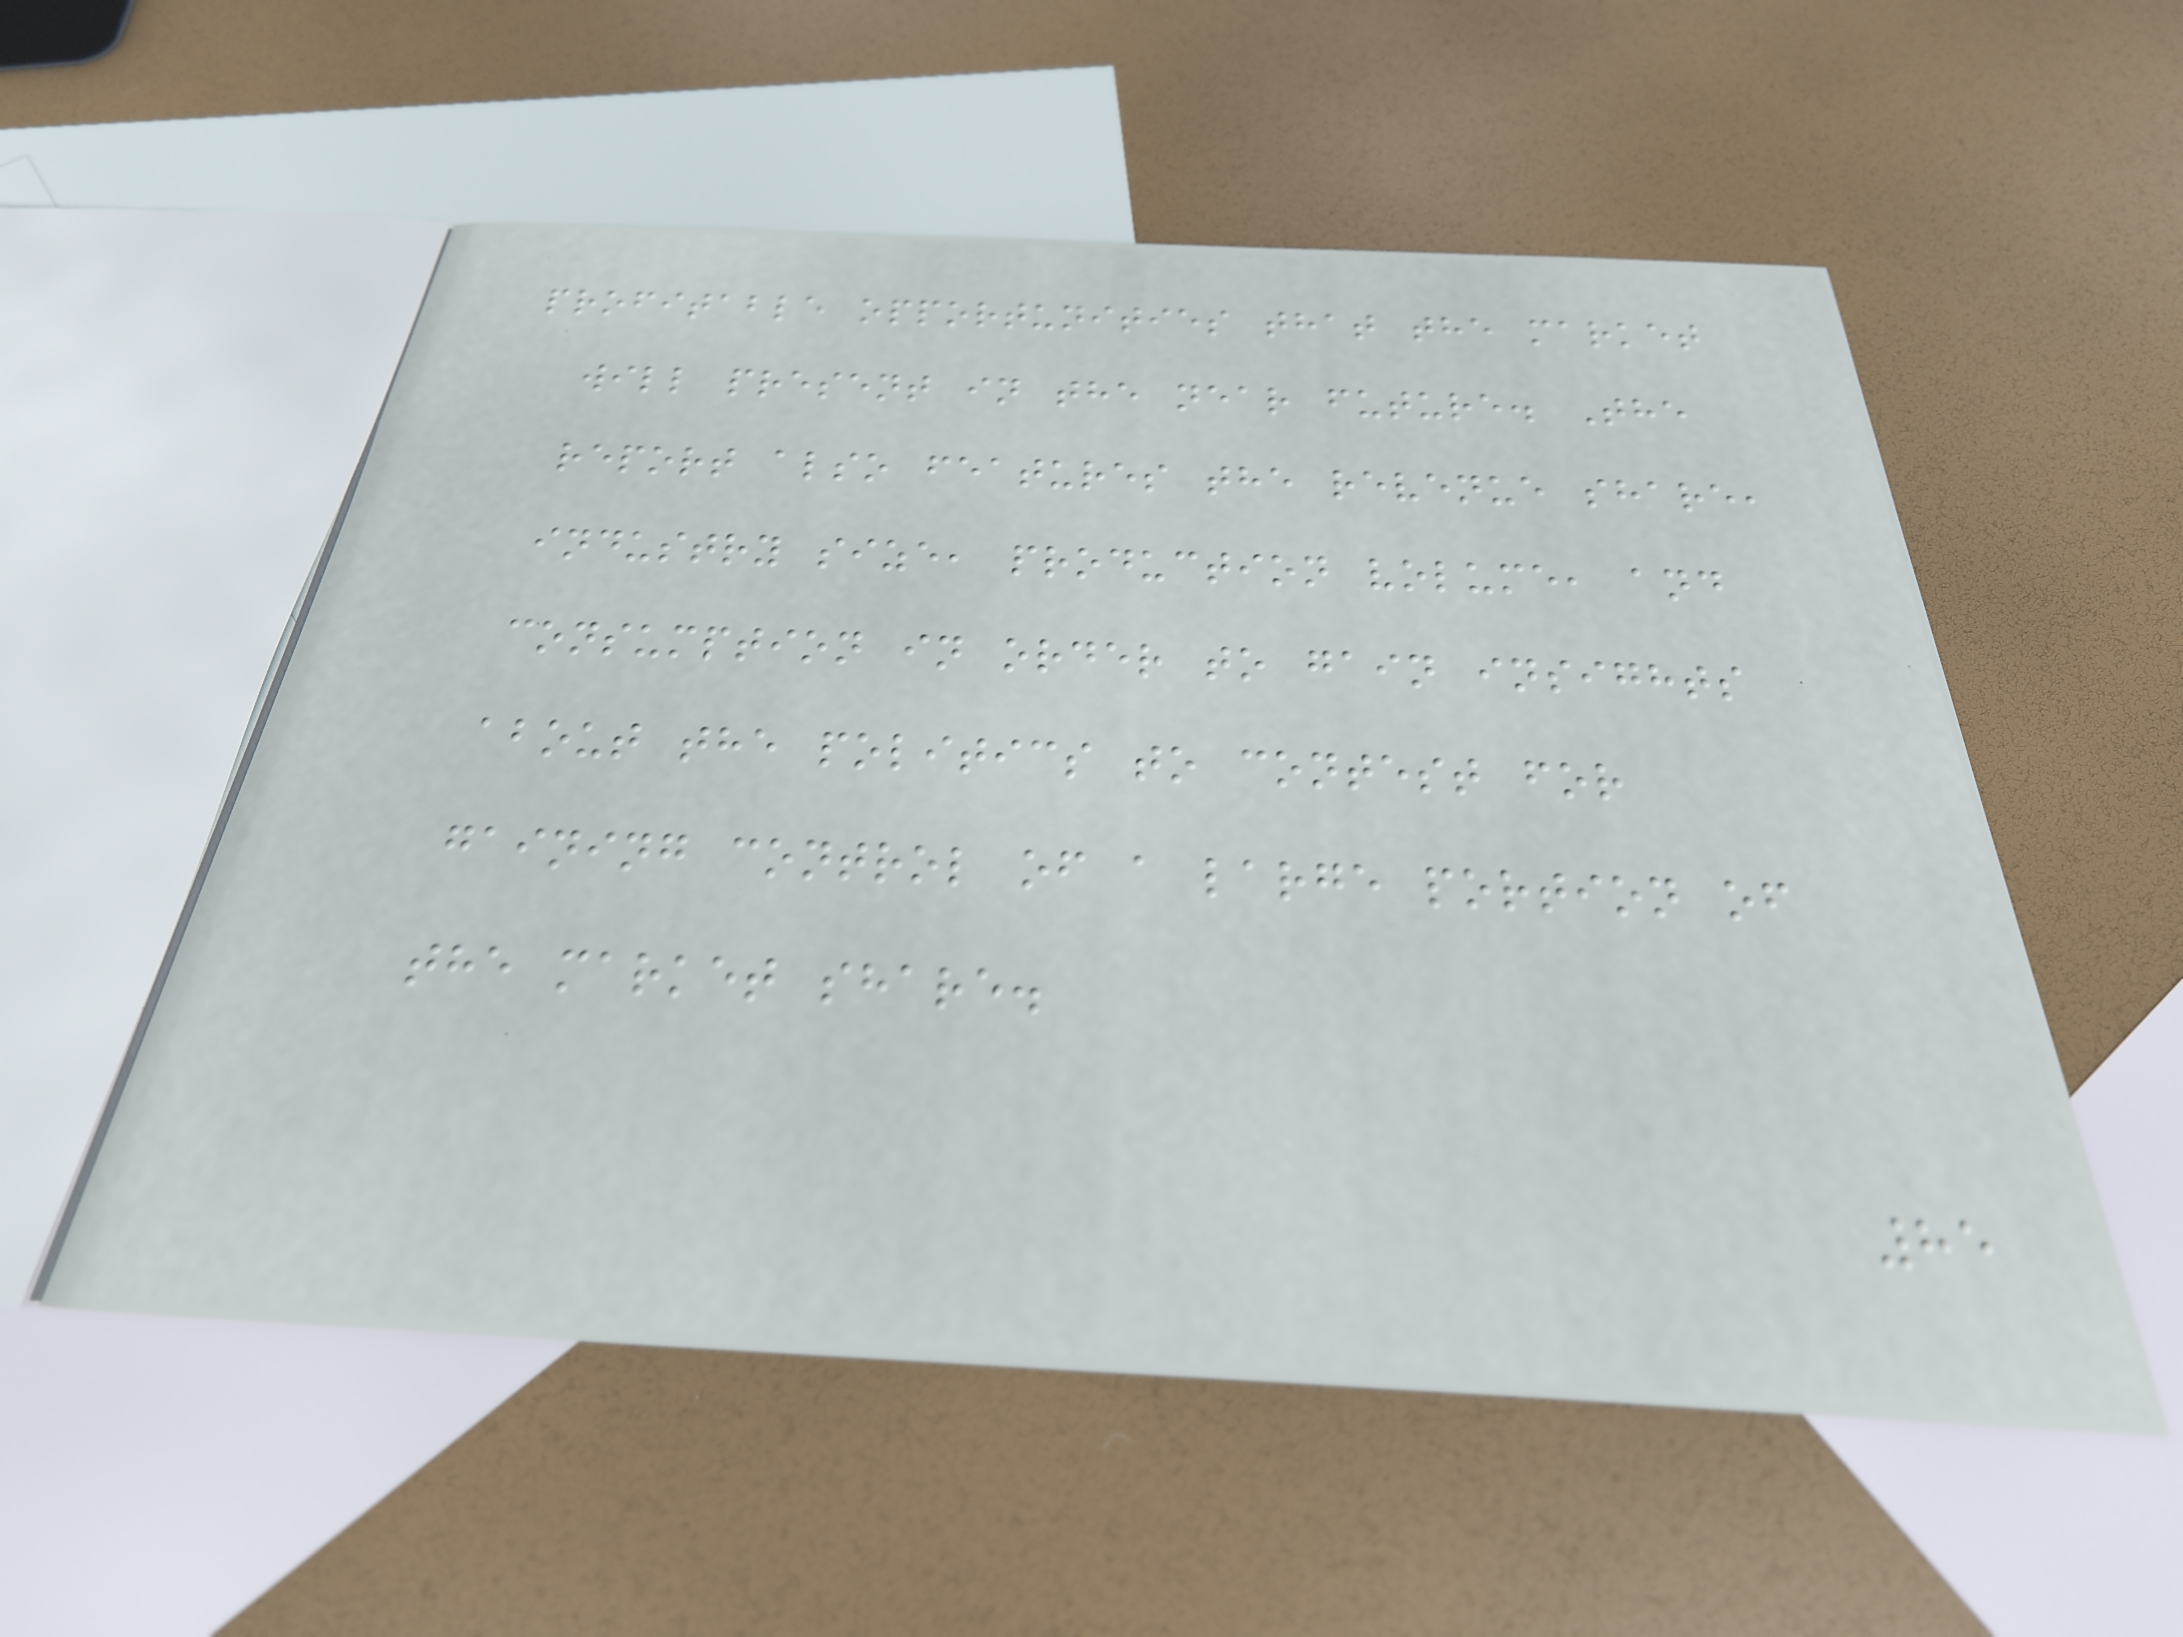profitable opportunities that the market
will present in the near future. The
report also features the revenue share,
industry size, production volume, and
consumption in order to gain insights
about the politics to contest for
gaining control of a large portion of
the market share.
85
